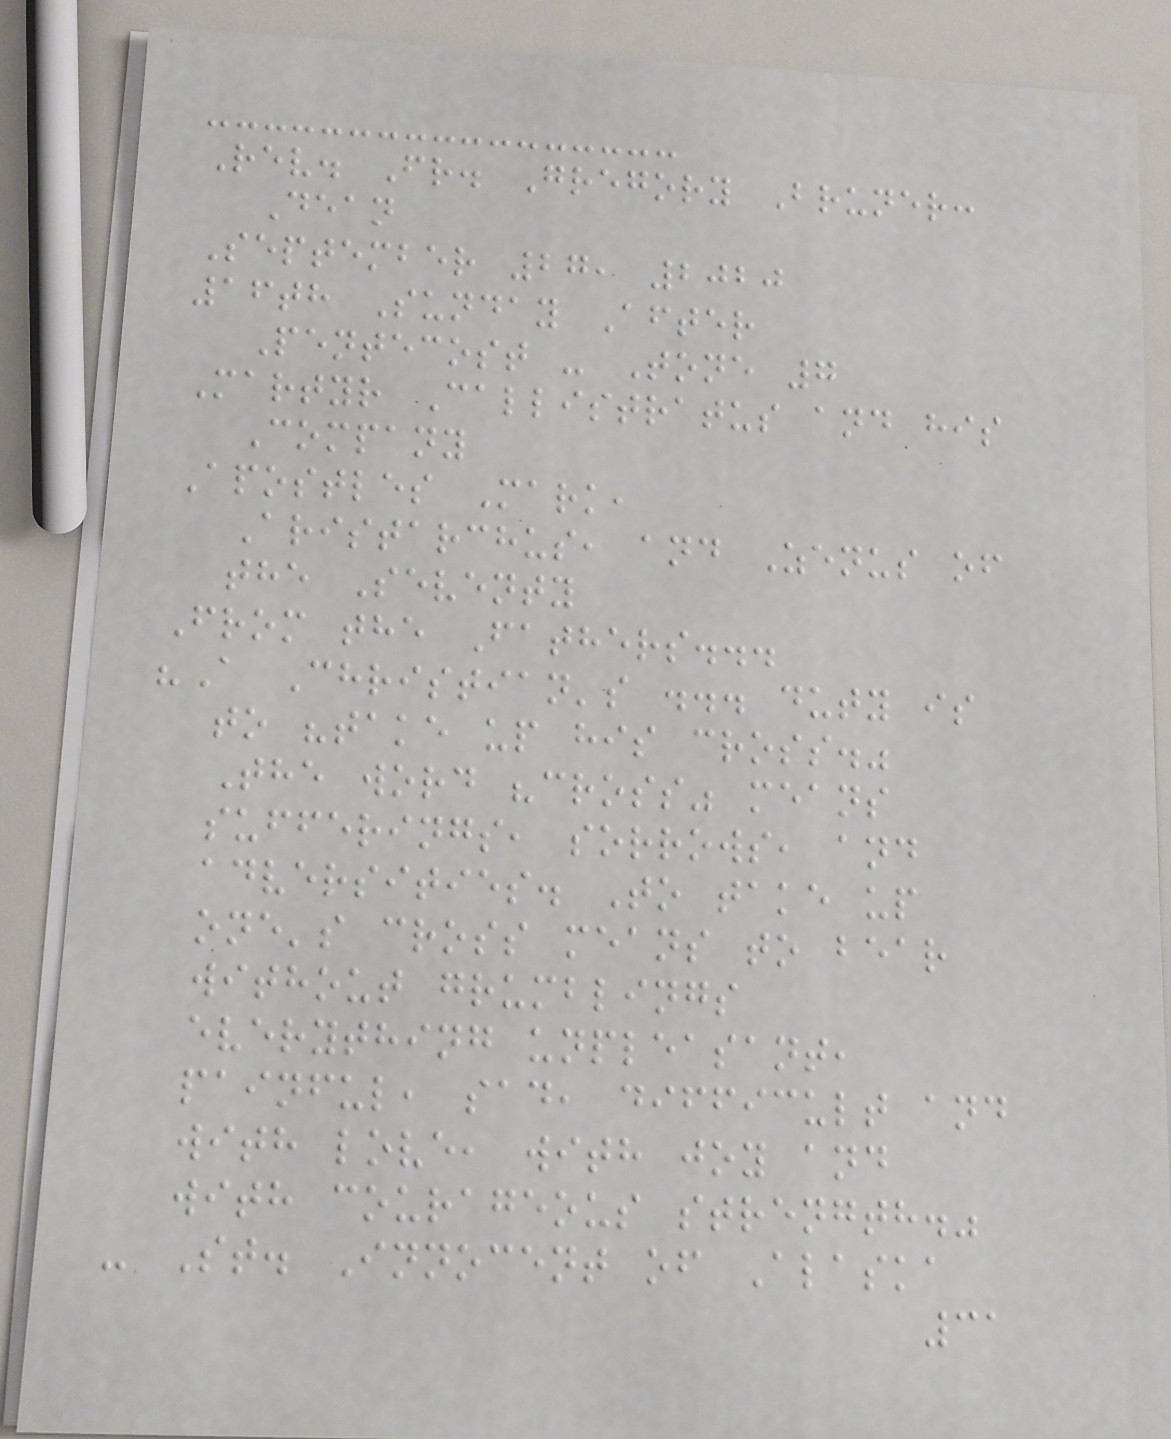Rev. Fr. Gregory Bruner:
Dean
September 27, 2020
16th Sunday After
Pentecost - Tone 7
Martyr Callistratus and his
Company
Apostles Mark,
Aristarchus, and Zenus of
the Seventy
From the Fathers...
"A Christian's ... duty is
to "take up his cross."
The word "cross" means
sufferings, sorrows, and
adversities. To take up
one's cross means to bear
without grumblings
everything unpleasant,
painful, sad, difficult and
with love, with joy and
with courageous strength."
- St. Innocent of Alaska
31
